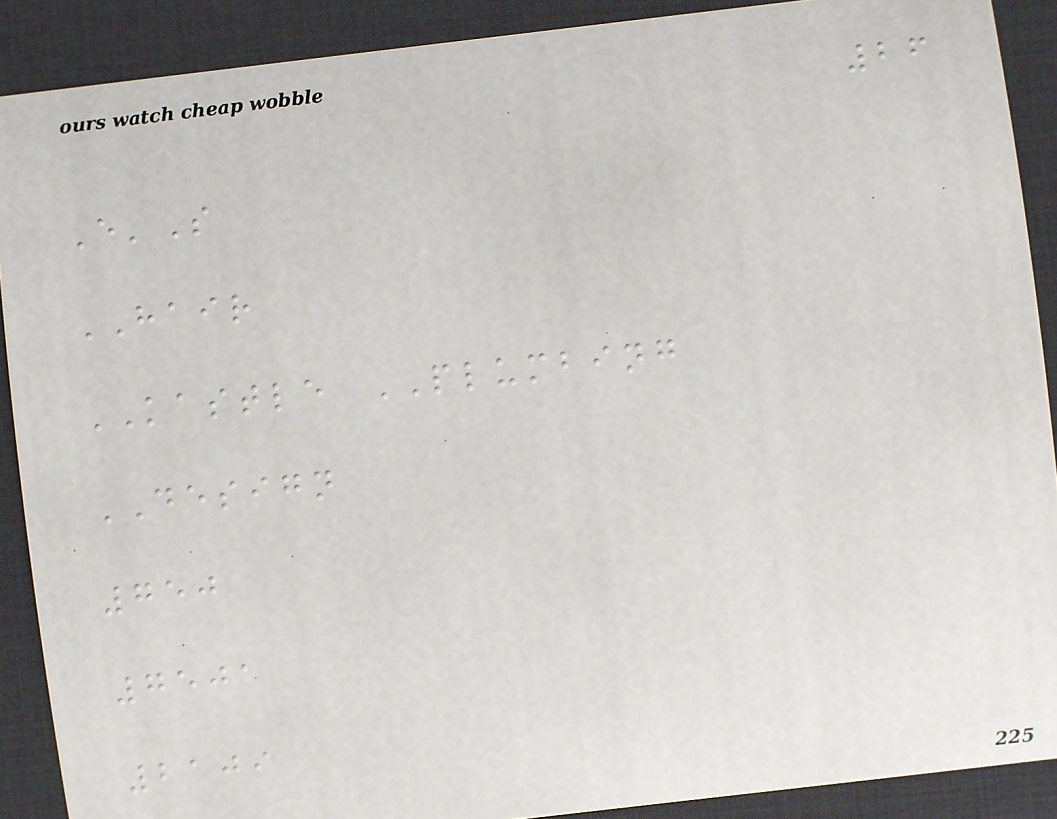26
E'S
HAIR
KASTLE PLUMBING
DESIGN
750
7501
2109
